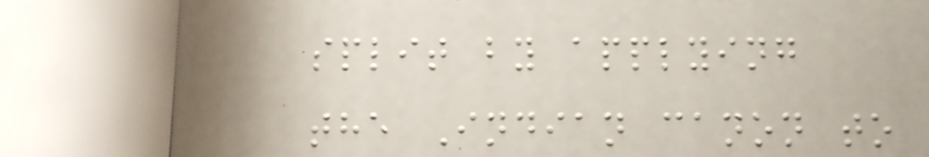split by applying
the Indian canon to
